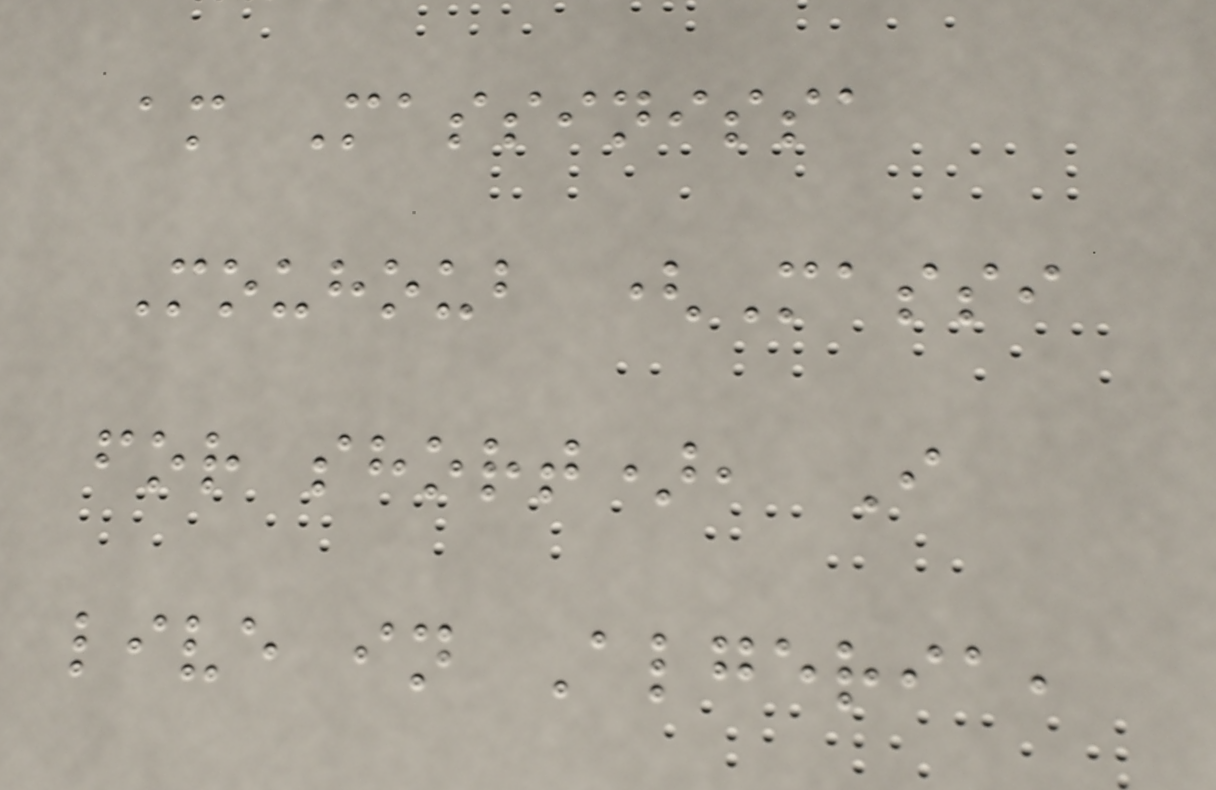am Massinissa
Mouhoub (Massi
for short), I
live in Algeria,
